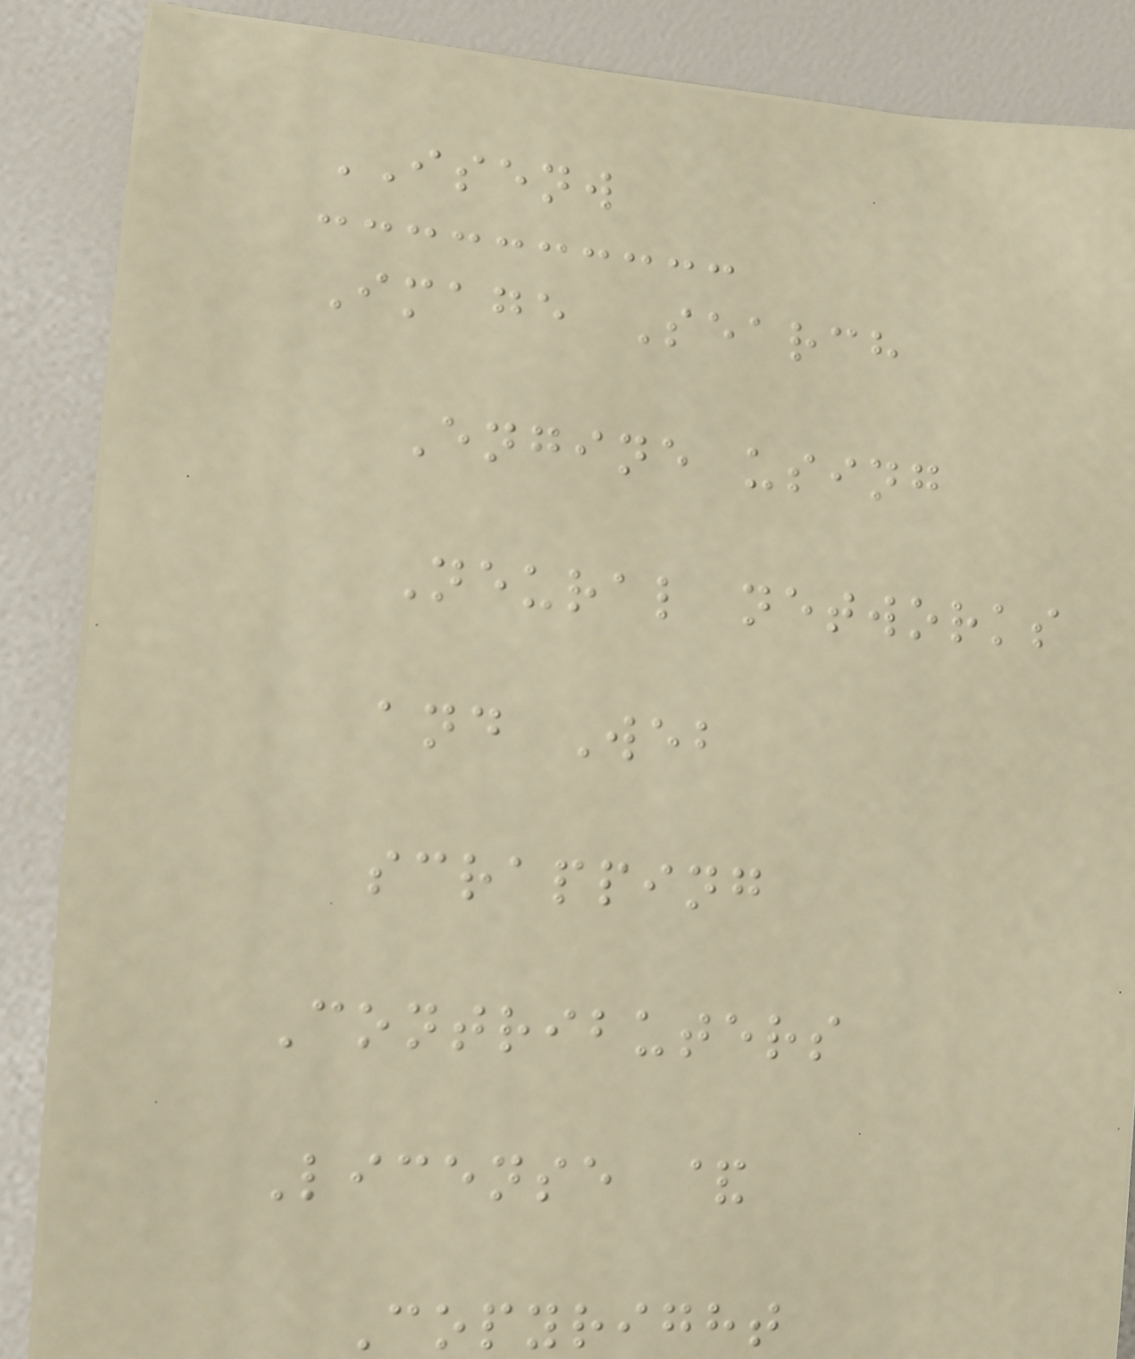ISENW
Image Search
Engine using
Neural networks
and Web
scrapping
Contributers
License &
Copyright
